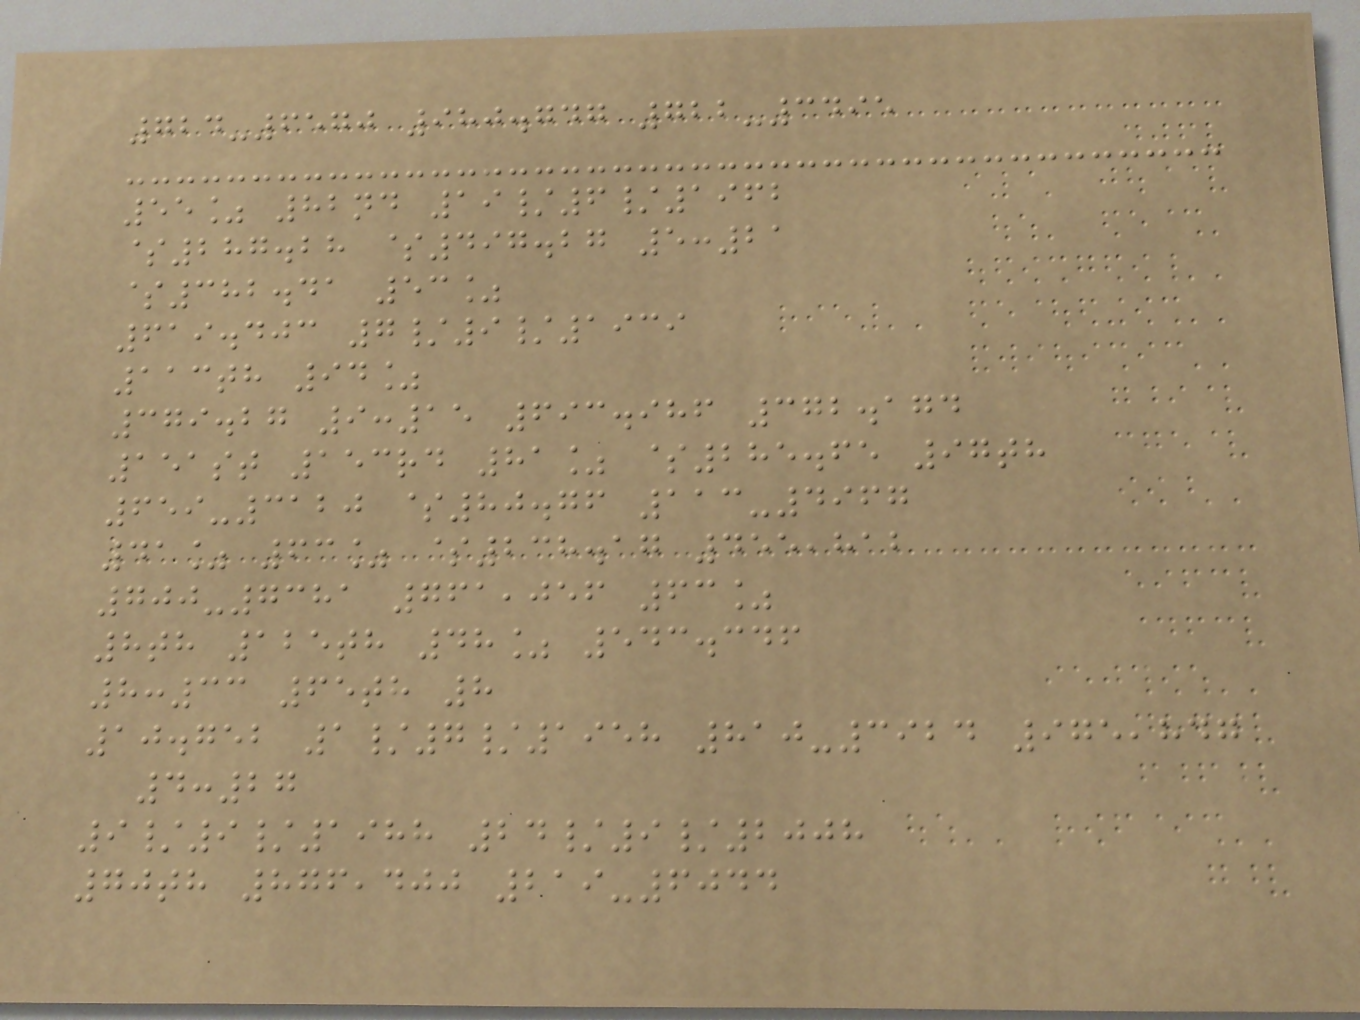724-6570 980.747 722-3495
55% 82nd 19/6/1962
$287.28 $497.27 5:21
$382.41 53%
619.403 7/9/1939
113th 94%
379.27 9:15 693.986 372.174
151st 153rd 81% $285.65 97th
659-3120 $80.76 113-4967
41% 63% $238.17 455,812
700-7381 761,056 63%
8th 125th 48% 543.346
8:33 65th 8
10.752 1/7/1958 810-3924 975,847
4:27
9/9/1988 24/9/2008
70th 876,400 219-6044
